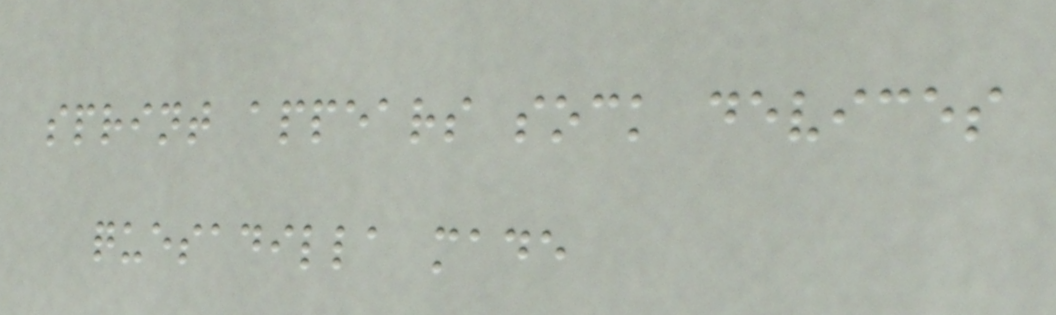sprint appears sock devices
quesadilla made
